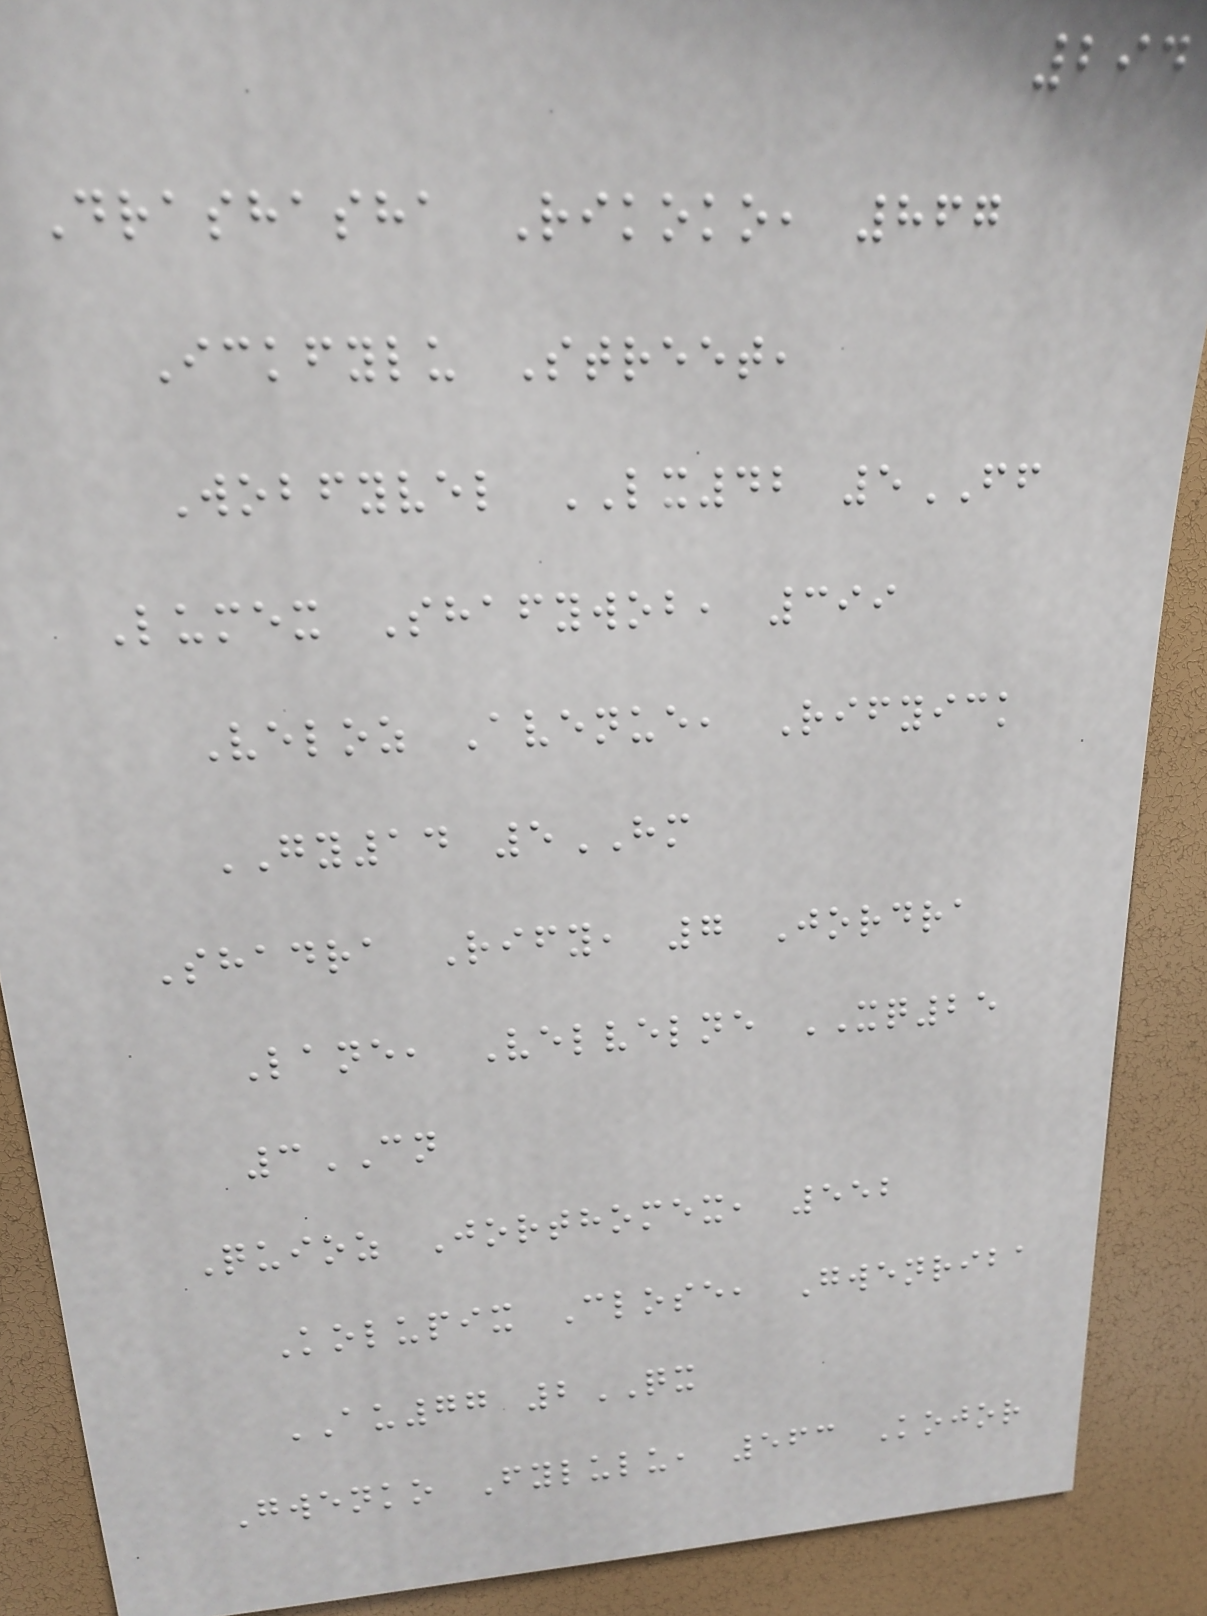294
Drashasha Rikoko, 867
Ickfylu Street,
Wobfyvel LX42 5FF
Lumex Shafywob, 399
Veloz Avenue, Rifyick
GY14 5HM
Shadra Rify, 7 Jordra
Lane, Velvelne XQ25
3CN
Quioz Jorthomex, 552
Kolupix Close, Gwenriba
AU77 2QX
Gwenko Fylulu, 563 Kojor
